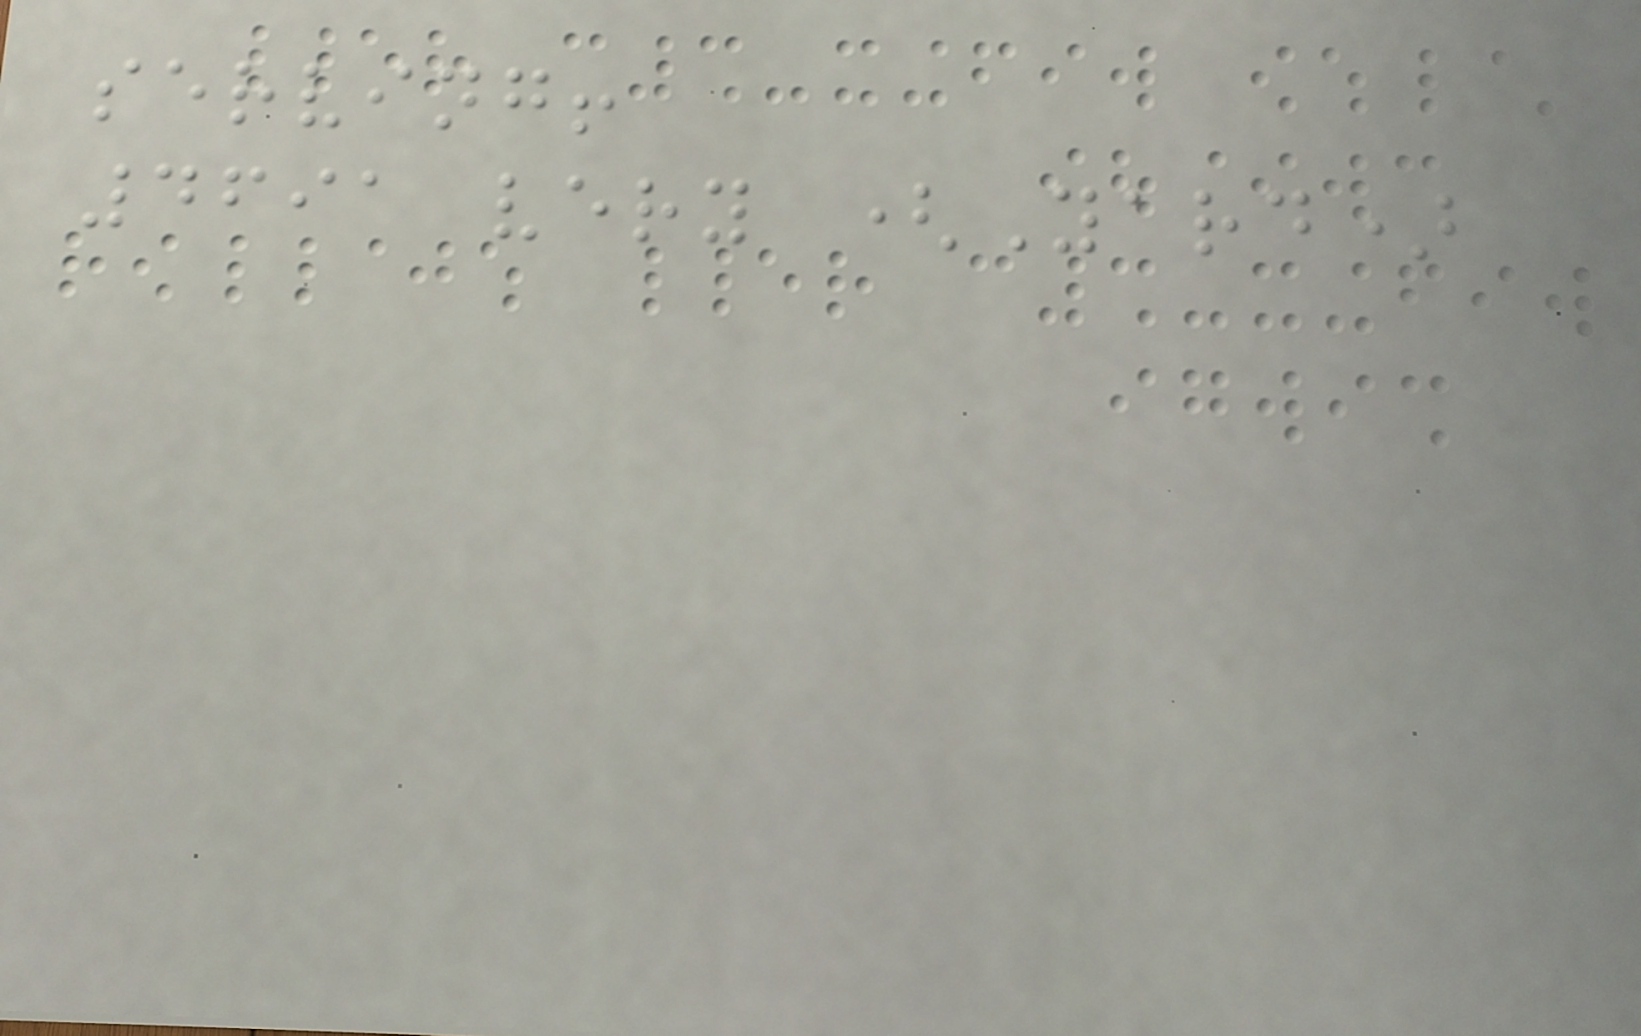serving!
4691 very (Yard)
